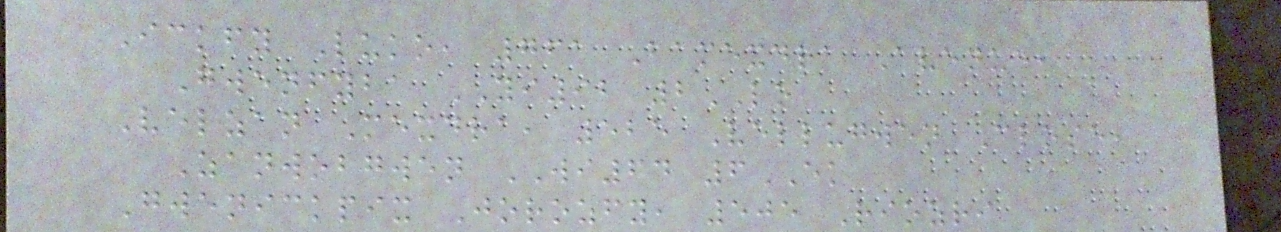Ickfy Luko, 761 Bamexdra Avenue,
Gwenfyba YI92 2LO
Velzan Mexdra, 525 Vellugwen Close,
Zanwobgwen WI64 6EK
Gwenickpix Jorozfy, 505 Riozri
